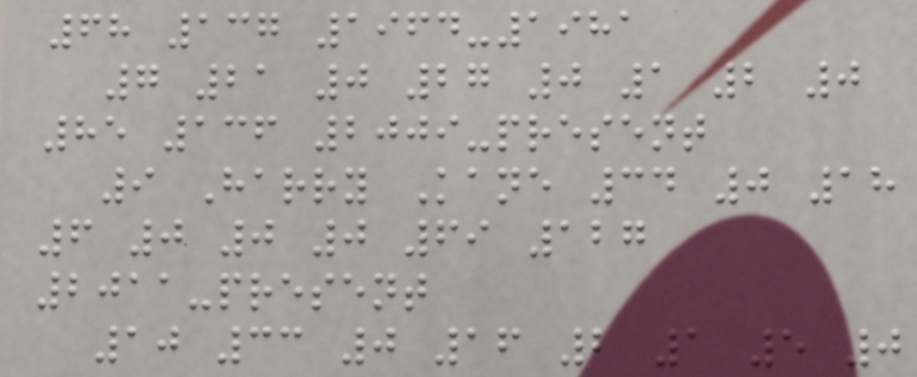68 137 1964-1981
7 21 0 27 0 1 2 0
85 136 2009-present
9 Harry Kane 34 0 18
6 0 0 0 69 127
2011-present
10 33 0 16 2 1 5 0
